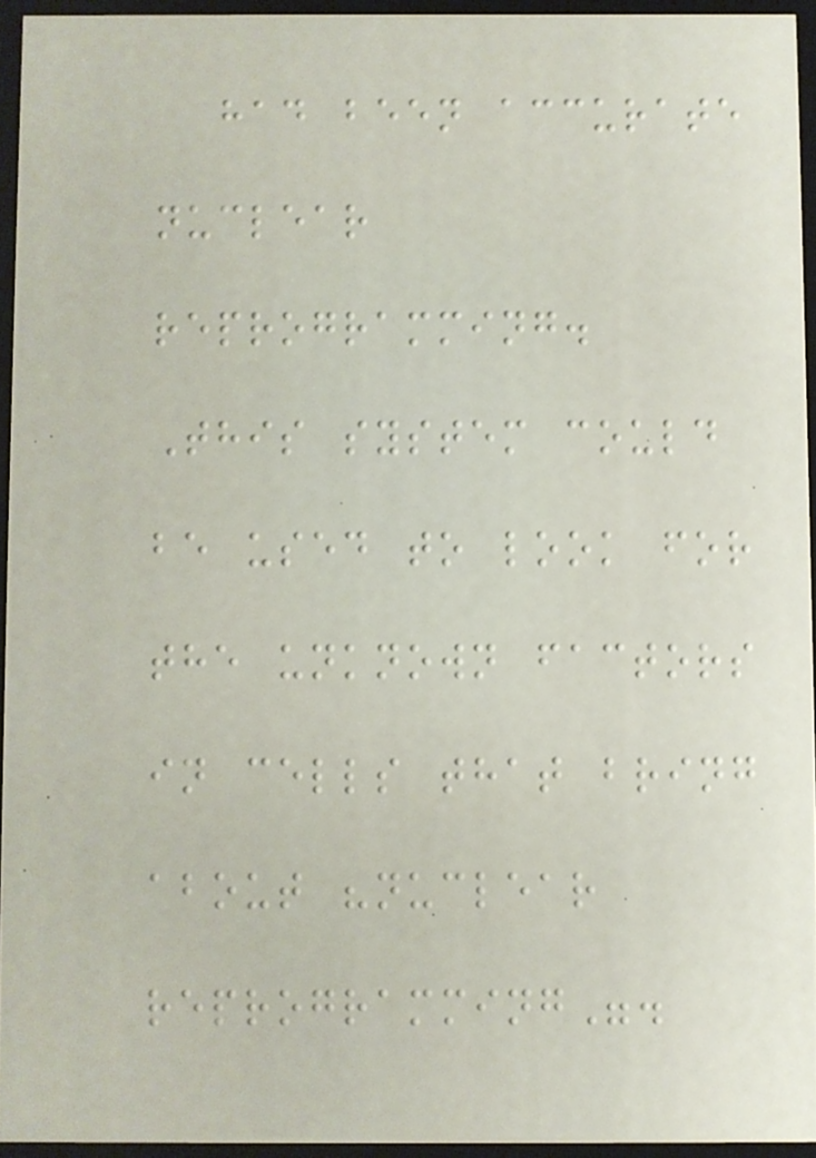had been accurate
nuclear
reprogramming.
This system could
be used to look for
the unknown factors
in cells that bring
about "nuclear
reprogramming".
